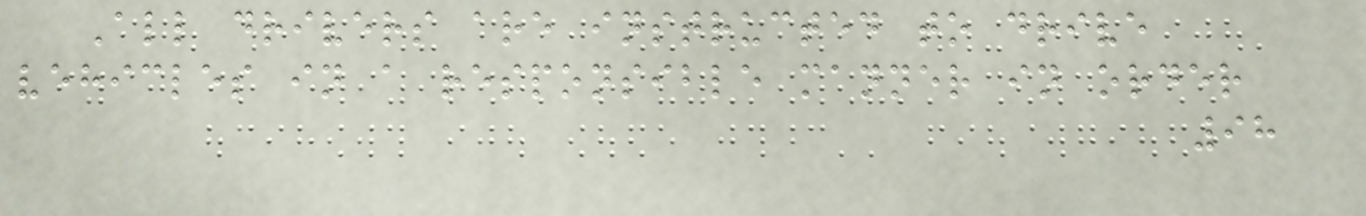All drivers are instructed to drive
vehicles in a responsible manner in order
98
